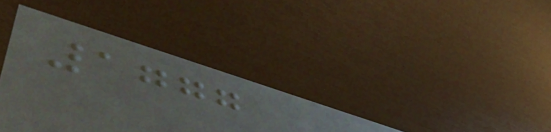1777
